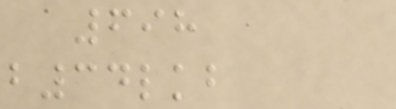698
b34lkb
